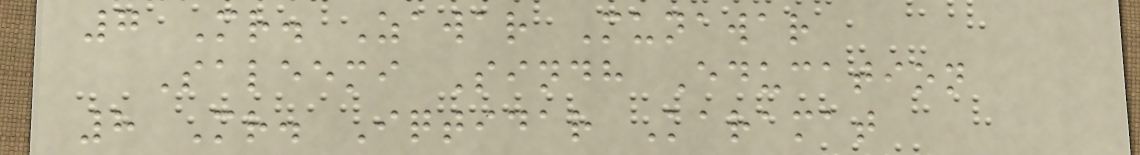7 Mr. Zawar Munawar
Saleemi Sindh Education
8 Mr. Iqtidar Karamat
